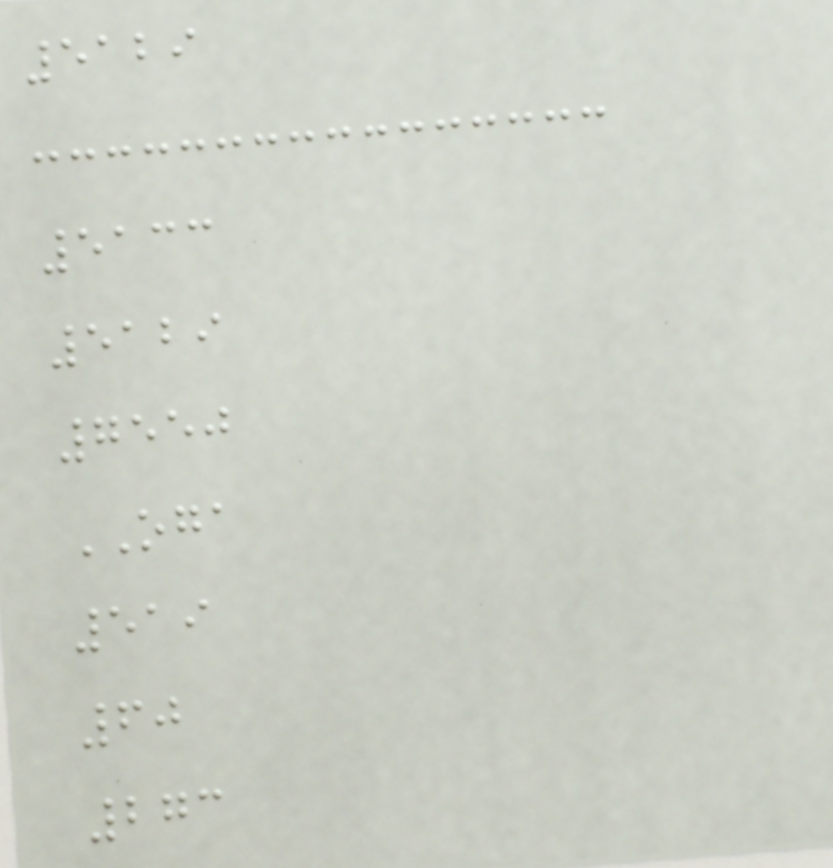5129
5133
5129
7550
OGA
519
60
273
